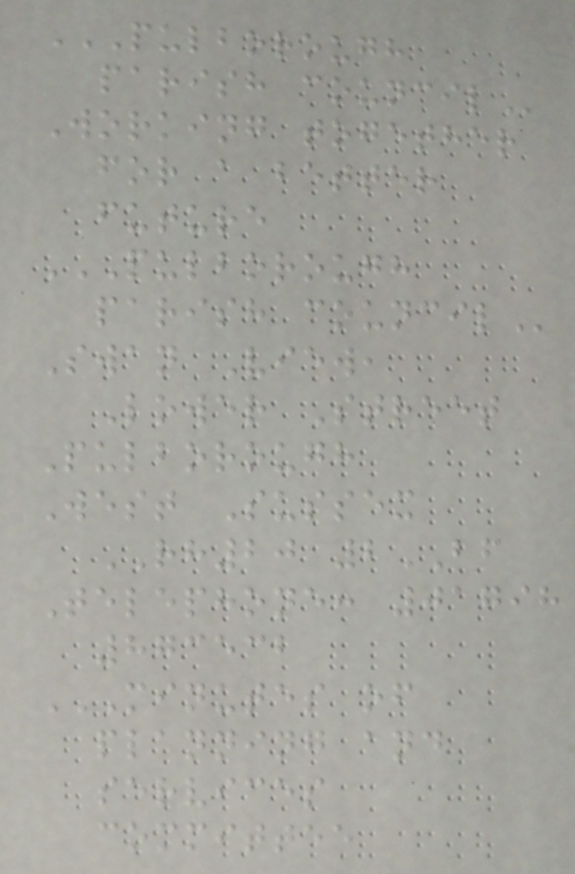PULBOROUGH
PARISH COUNCIL
Working together
for a better
future
PULBOROUGH
PARISH COUNCIL
Swan View,
Lower Street
Pulborough
West Sussex
RH20 2BF
Telephone: 01798
873532
MINUTES OF
PLANNING AND
SERVICES
COMMITTEE
